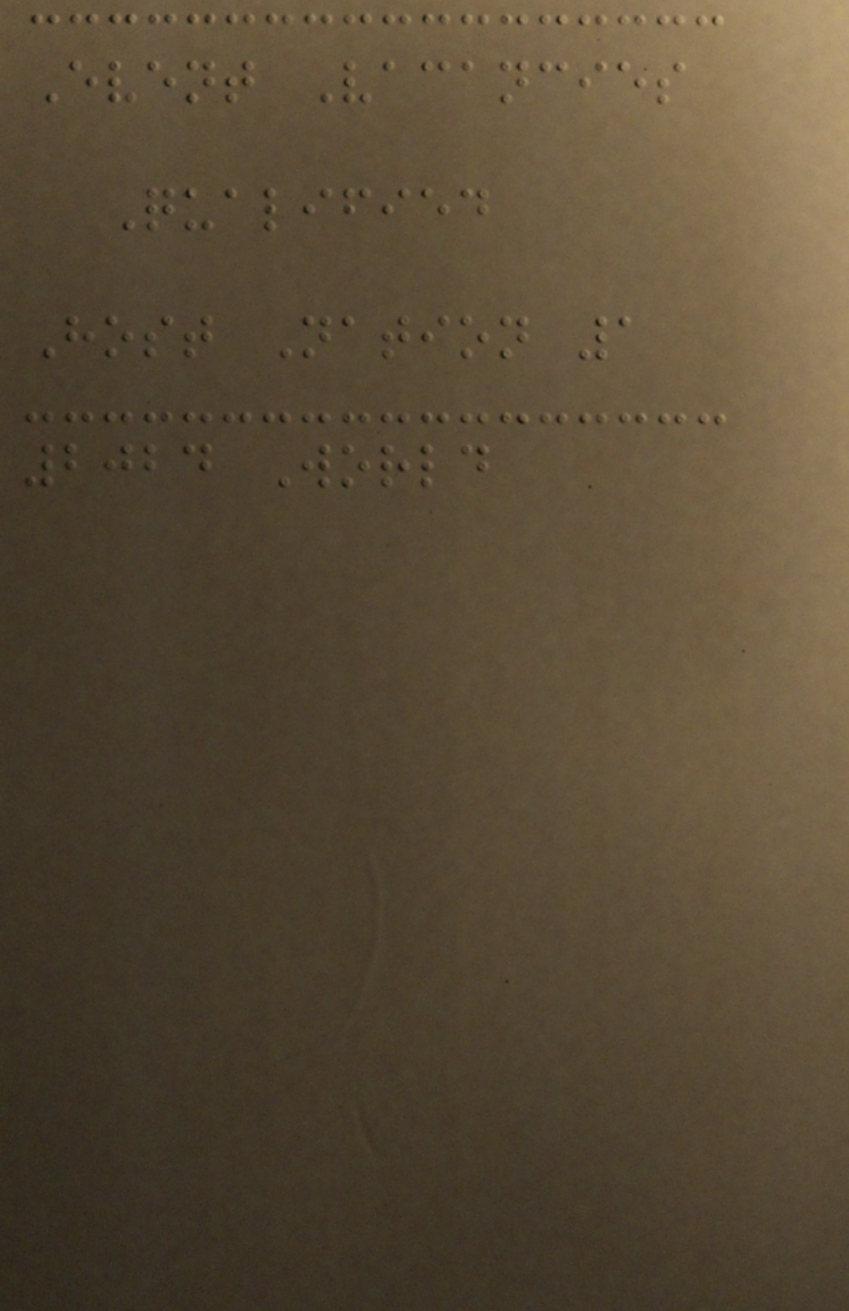Event Vacancies
Qualified
Host Nation 1
2024 World
